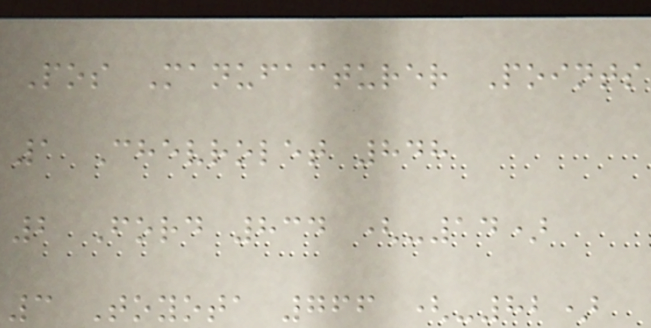Pos Manufacturer Points
1 Chevrolet 848
2 Ford 834 (-14)
3 Toyota 766 (-82)
